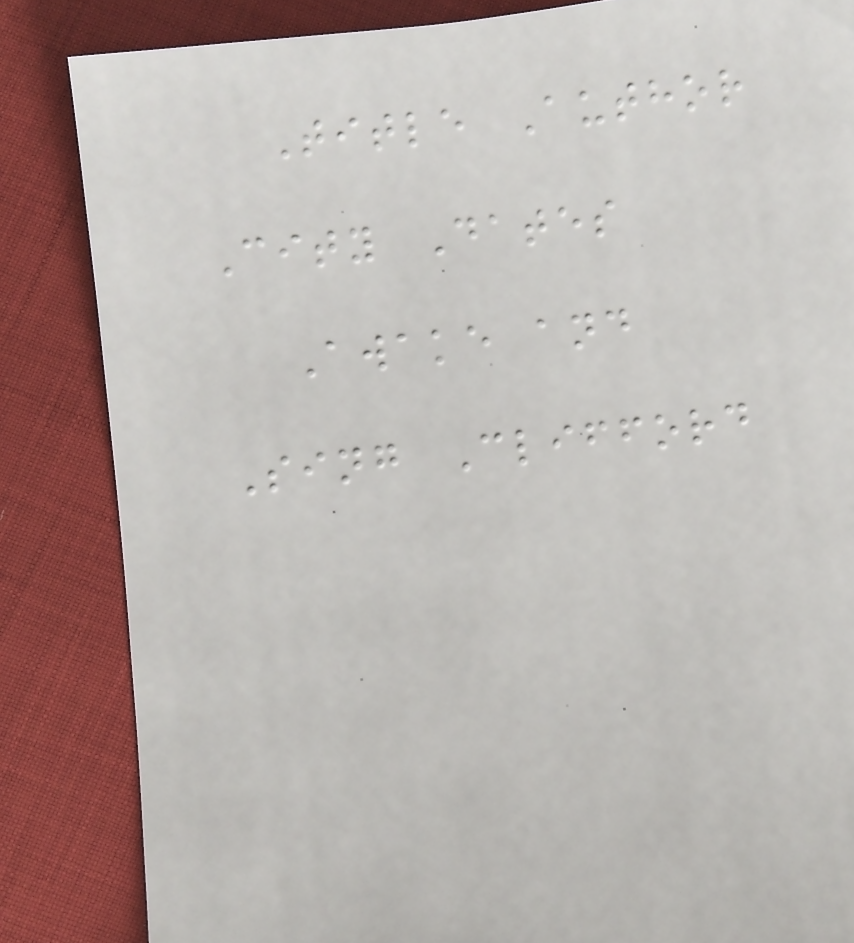Title Author
City Dates
Awake and
Sing Clifford
